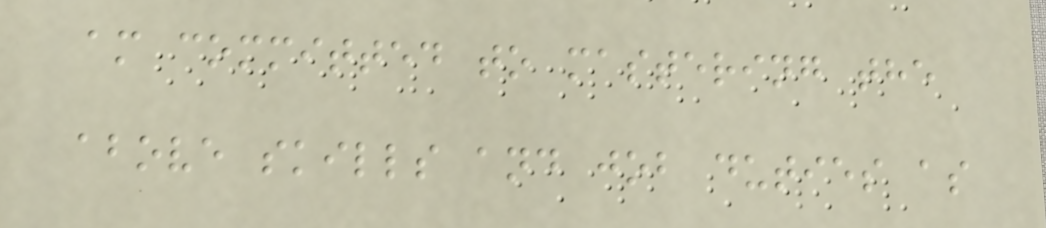am committed to mastering the
above skills and job duties as
